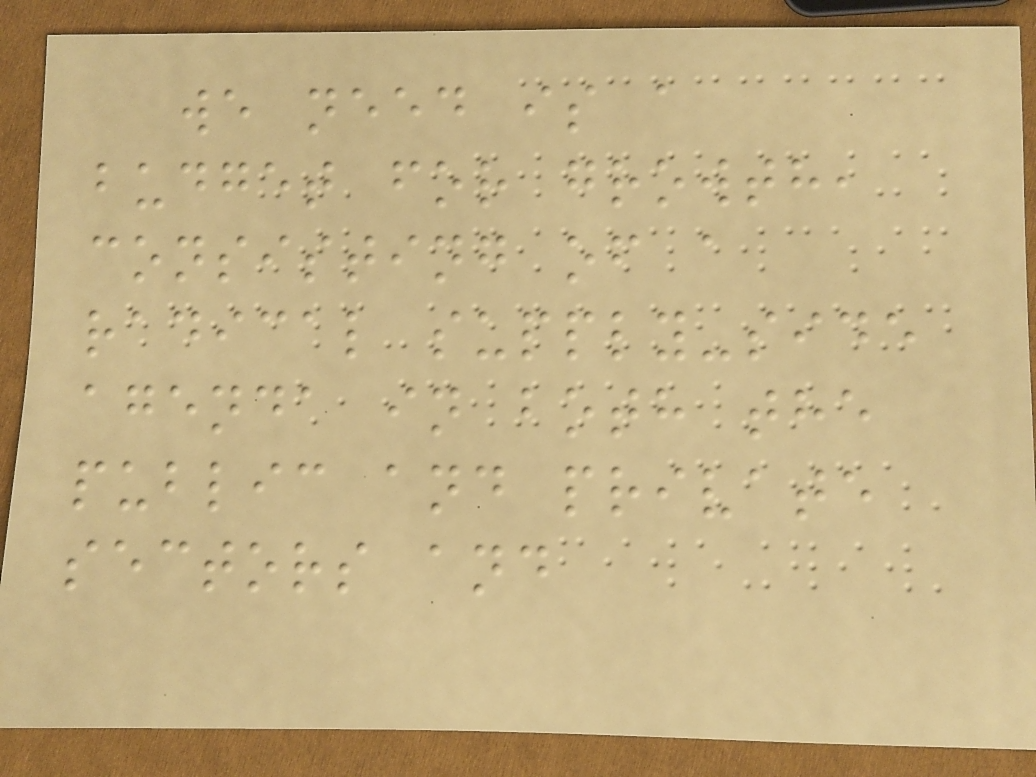we need is a
budget for growth,
consisting of a
radical supply-side
agenda in both the
public and private
sectors and
